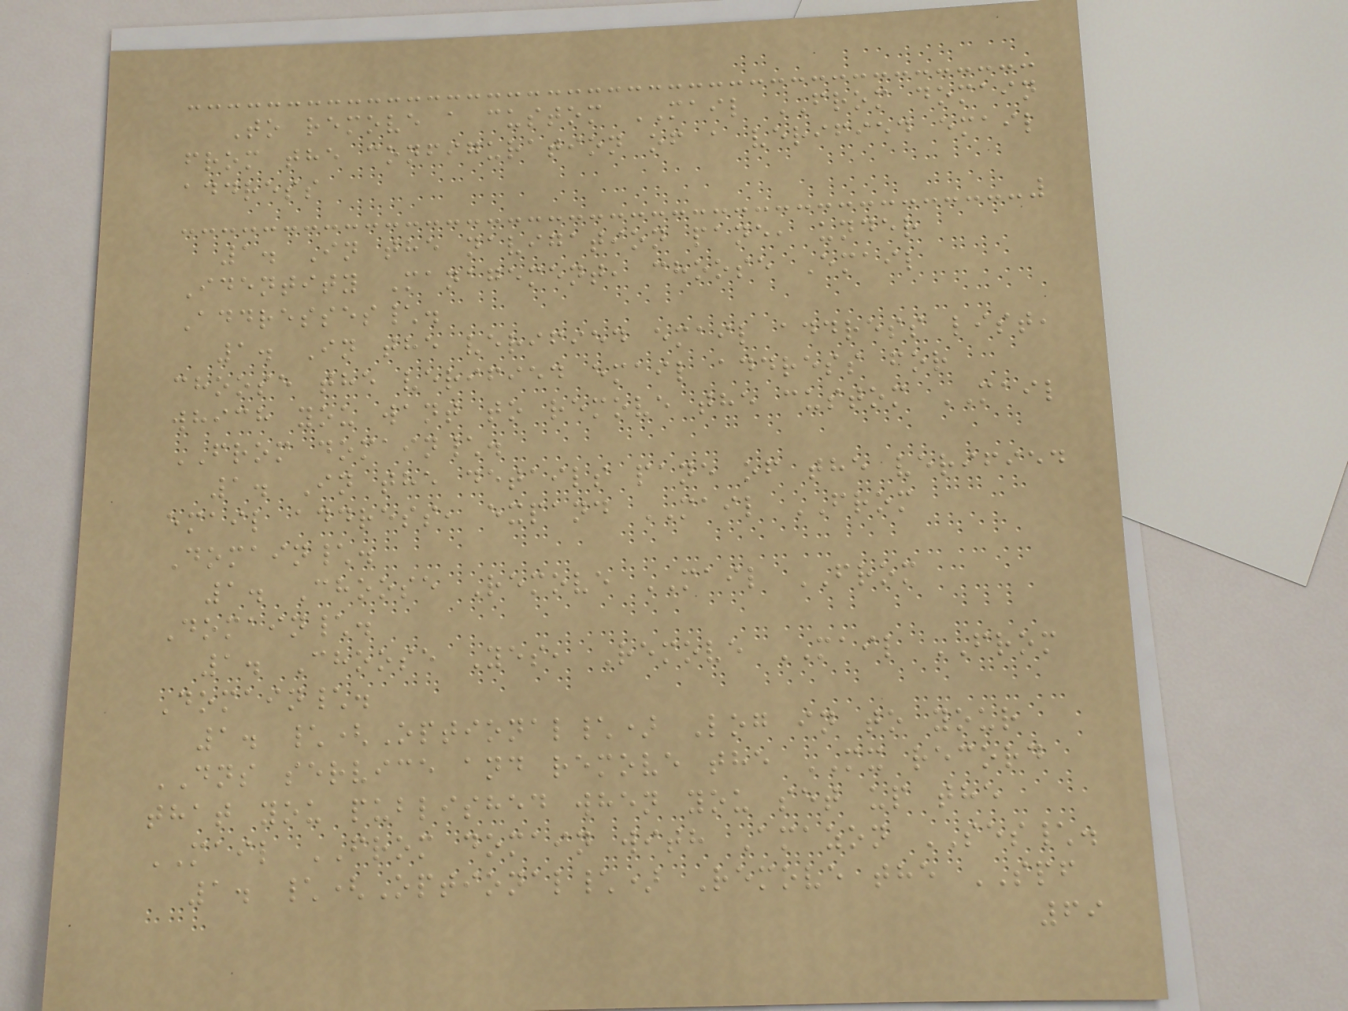To remove a custom MAIL FROM domain
from the configuration of a verified email
address
1. In the navigation pane, under
Identity Management, choose Email
Addresses\.
1. In the verified email address list,
choose the verified email address for
which you want to remove the custom MAIL
FROM domain\.
1. In the details pane of the verified
email address, expand MAIL FROM
Domain\.
1. Choose Remove MAIL FROM
Domain\.
1. Choose Yes, Remove MAIL FROM
Domain\.
1. \(Optional\) Log in to your
DNS service and remove the MX record
that you published when you set up the
MAIL FROM domain with Amazon SES\.
1. \(Optional\) Remove the SPF
69
